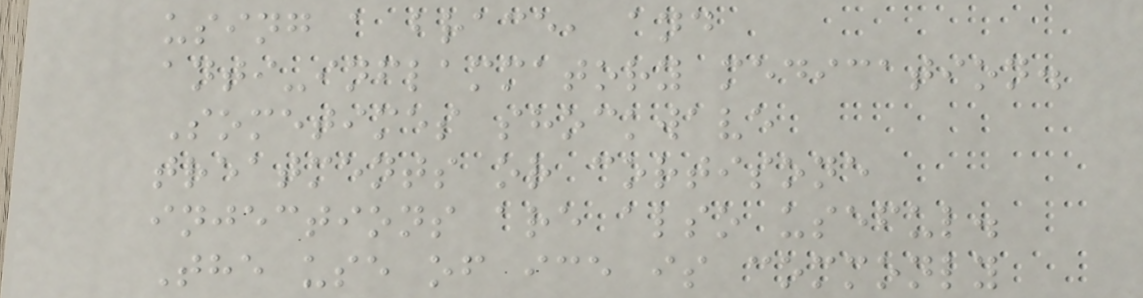using a brace, and
anti-inflammatory medication.
Sometimes shockwave
treatments or cortisone
injections are also useful.
The use of ice is commonly
